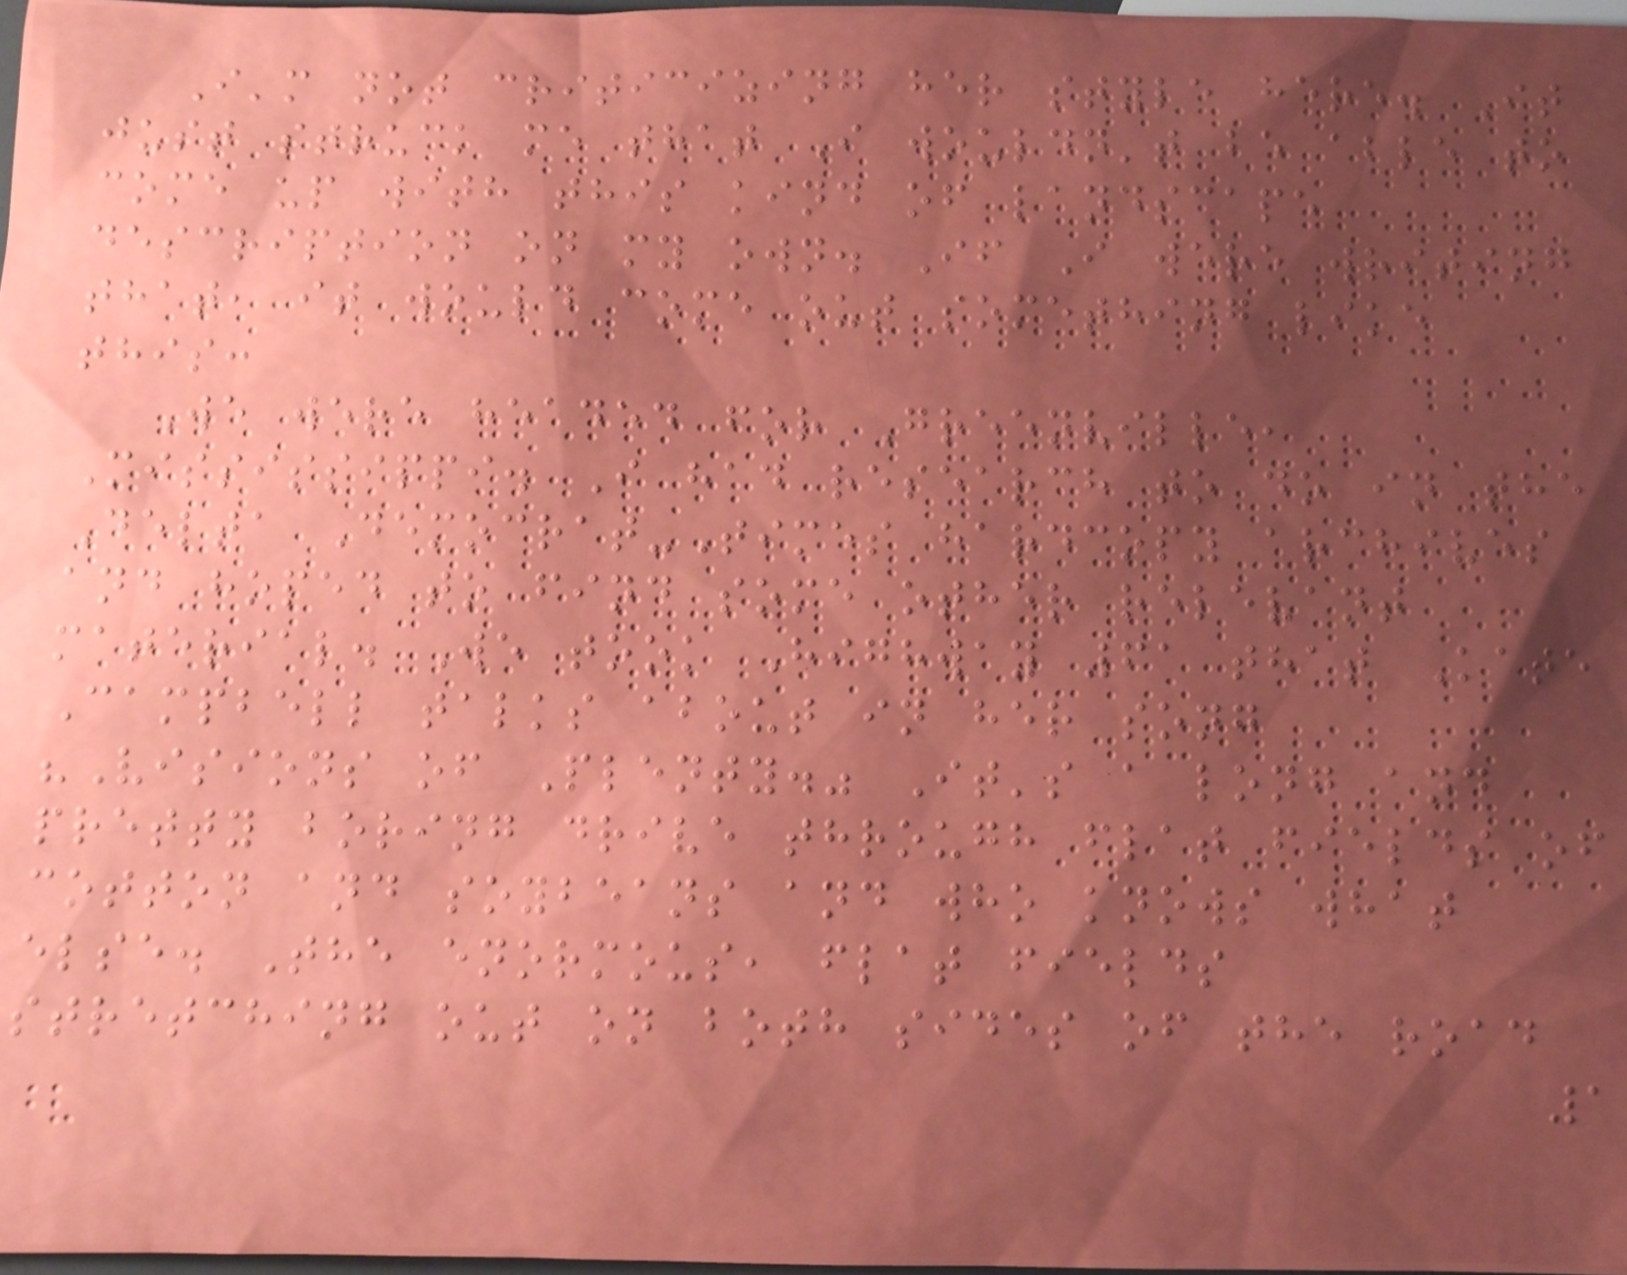I'm not criticizing her style here. It
just struck me that I wouldn't be able to
come up with this kind of landscape
description on my own. If I were writing
that, it would come out something like
this:
We were headed for Greenville,
Mississippi. I had research to do in the
Delta Democrat-Times hardcopy archives
and hoped to find some other relevant
material. We took Highway 61 that Kate
Campbell talks about in her song
"Visions of Plenty." It's a long and
pretty boring drive through flat fields of
cotton and soybeans and who knows what
else. The enormous, flat fields
stretching out on both sides of the road
1
